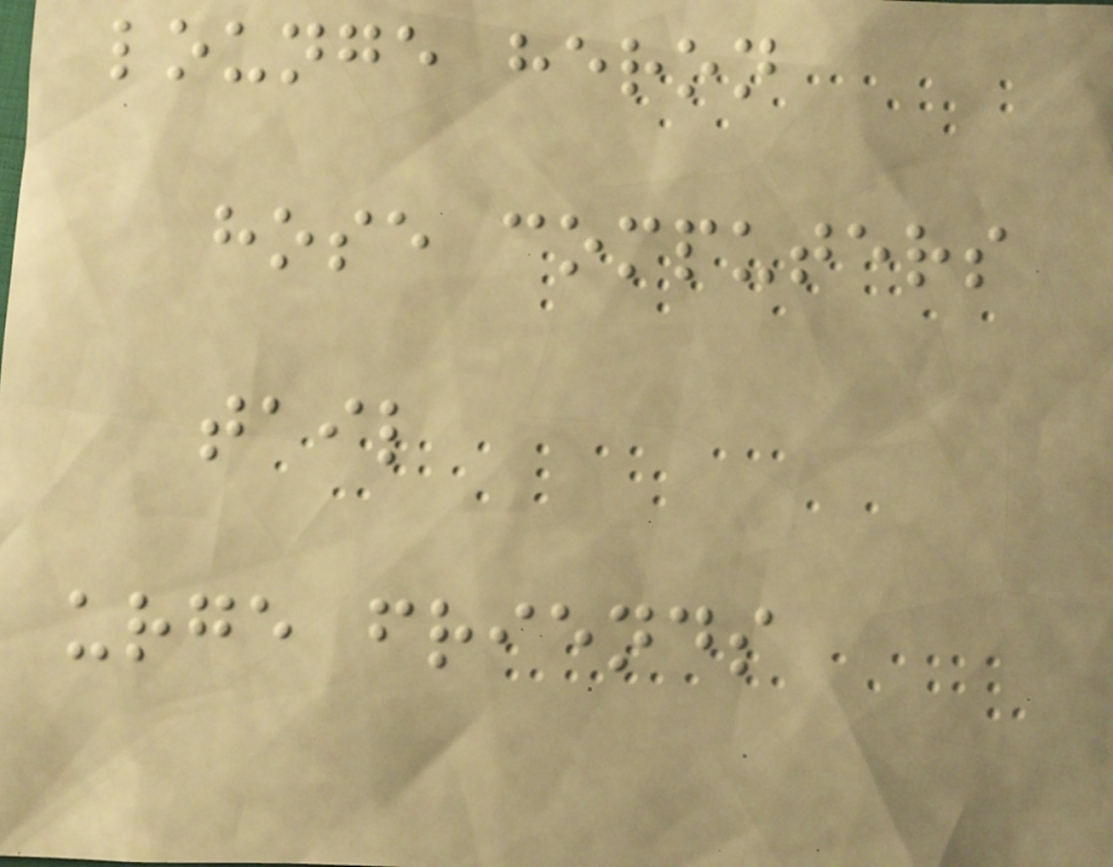lounge heron
hose computers
tail
urge friends
